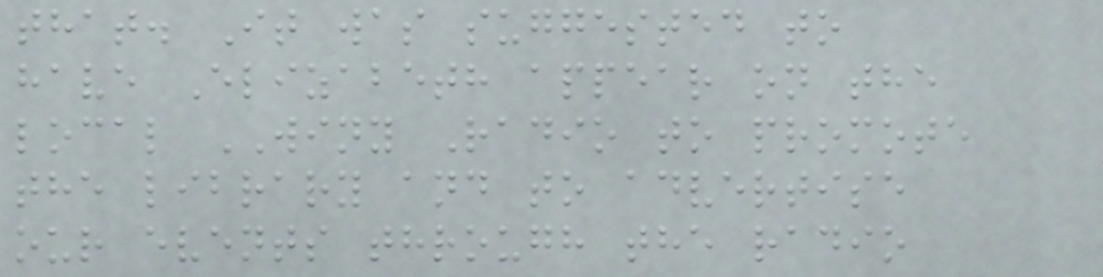that. It was suggested to
have Elizabeth appear on the
local WINY Radio to promote
the library and to advertise
our events through the radio
